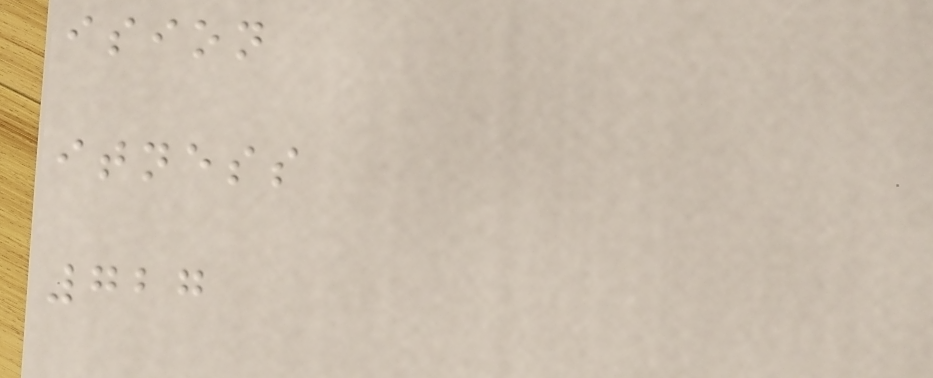ision
itness
727
